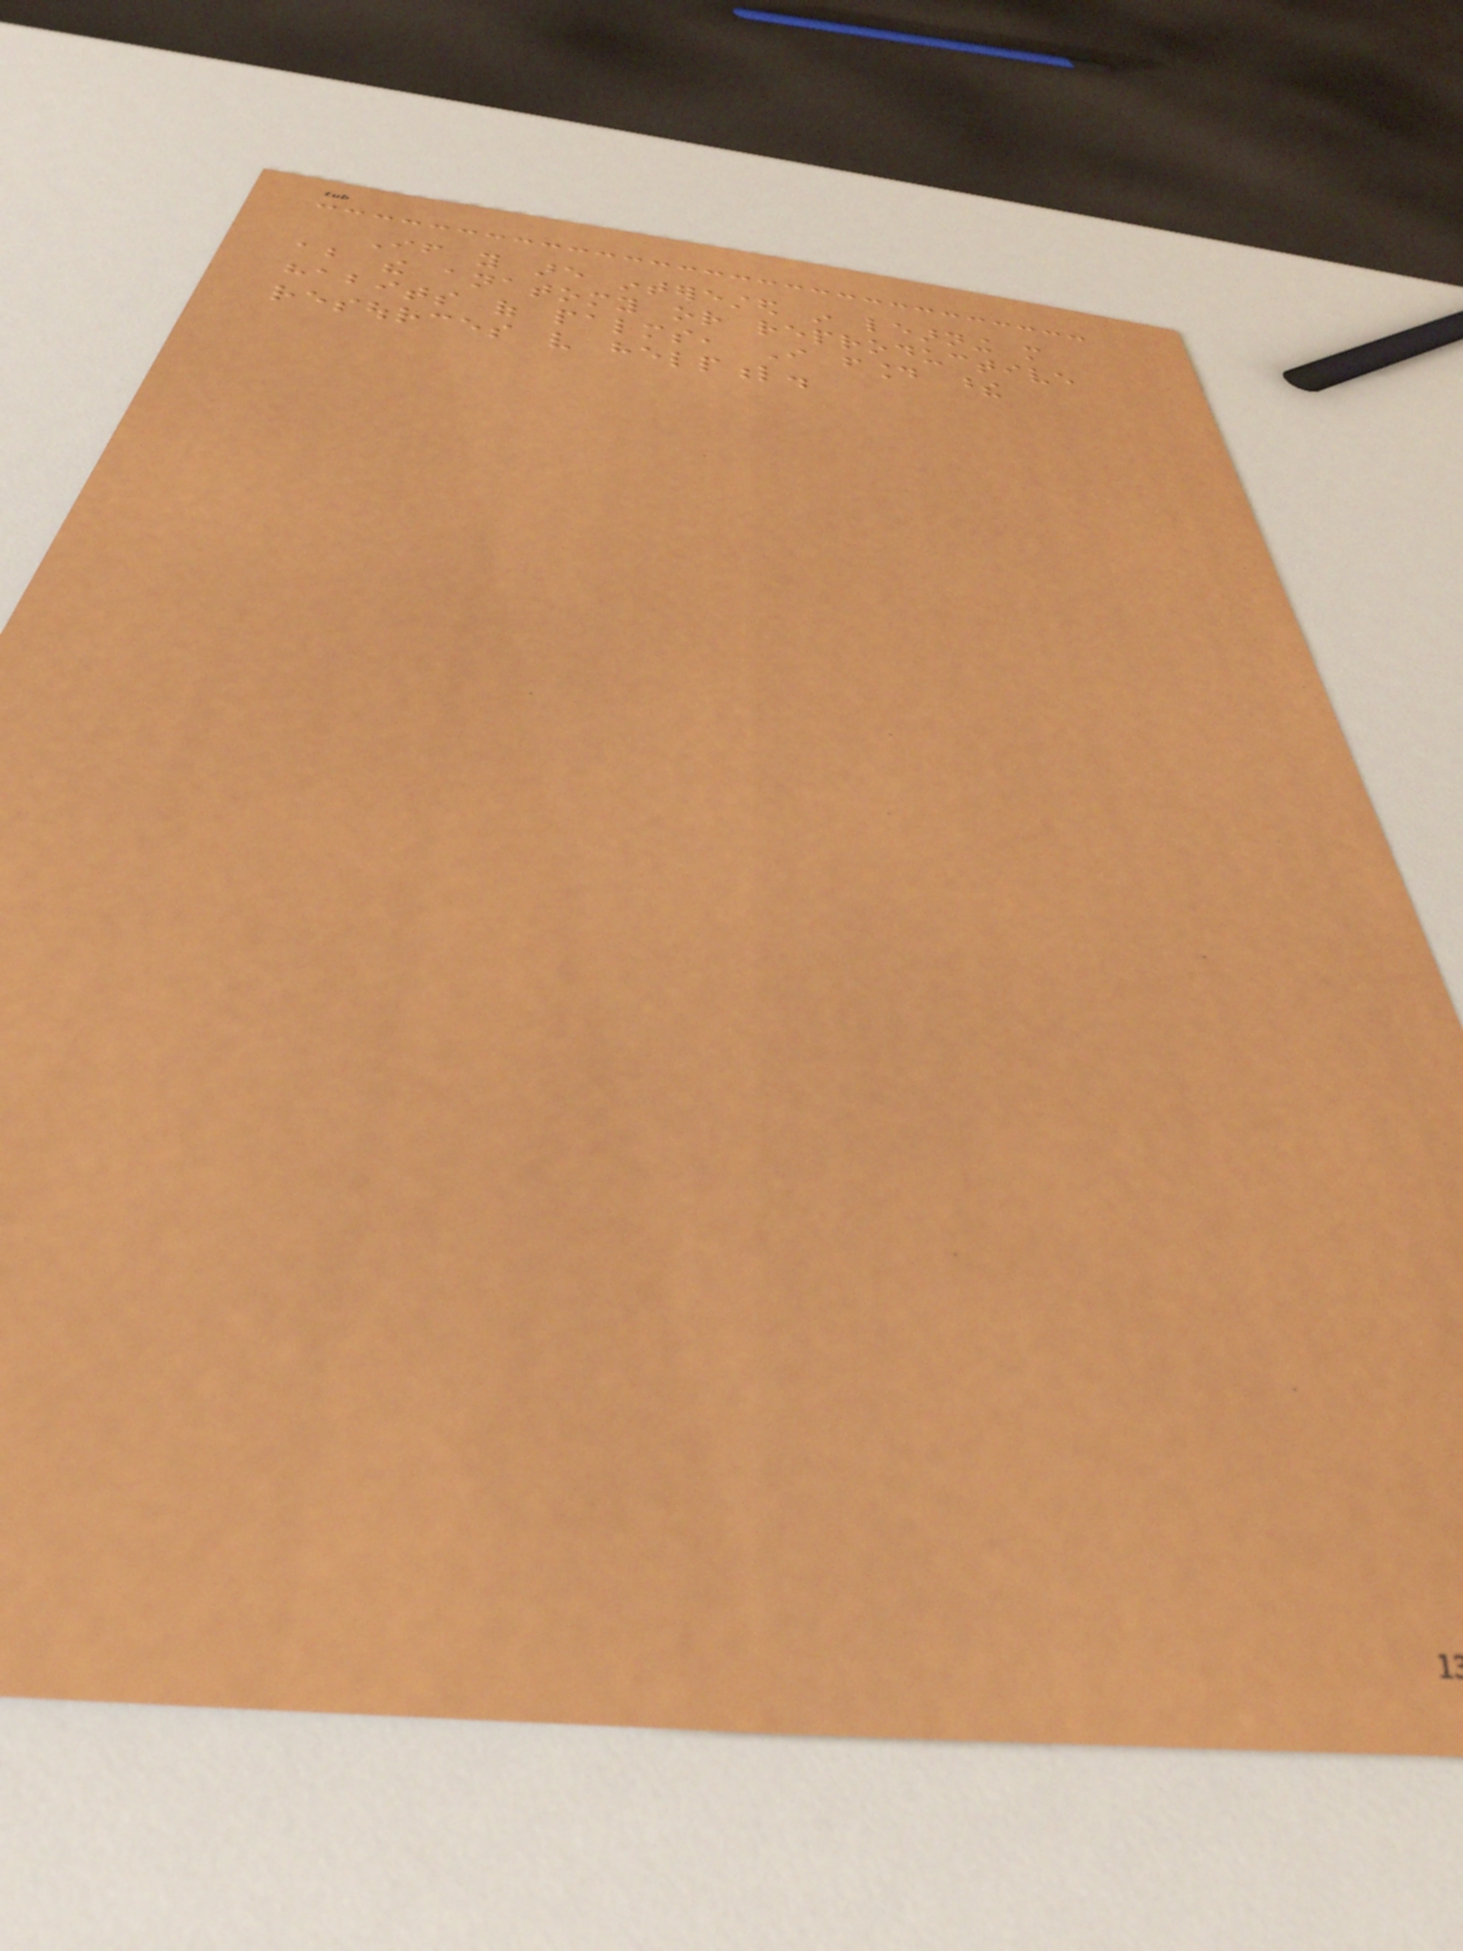If you are interested in learning more
about the anatomy or reproductive
habits of palms, I found these
resources very helpful.
